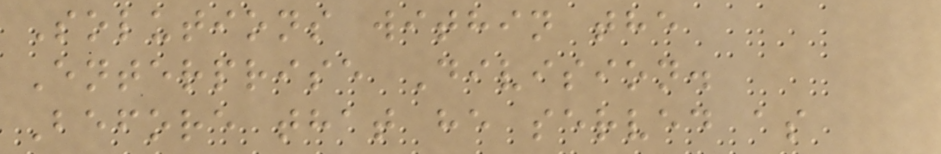Solutions within the
Enterprise Division.
Before that he served as
